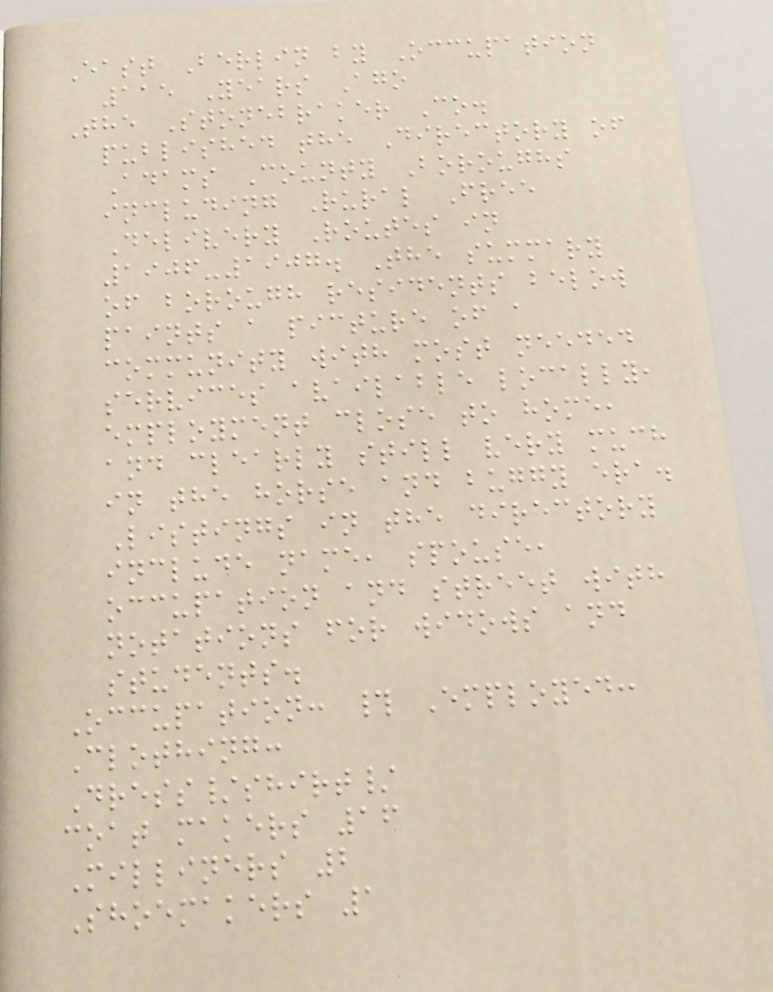East Berlin by Occupation
115 Years Ago
The Stonebraker Co.
published the Directory of
Adams County Boroughs
including Rural Free
Delivery Routes in
1906-1907. The summary
of borough residents below
paints a picture of a
community with most needed
services available locally,
employment close to home,
and clearly still very much
in the horse and buggy era.
Listings in the directory
include name, spouse,
occupation and street with
notations for widows and
students.
Occupation: # Employed:
Clothing:
Dress/shirt/
coat makers 16
Milliners 2
Shoemakers 1
